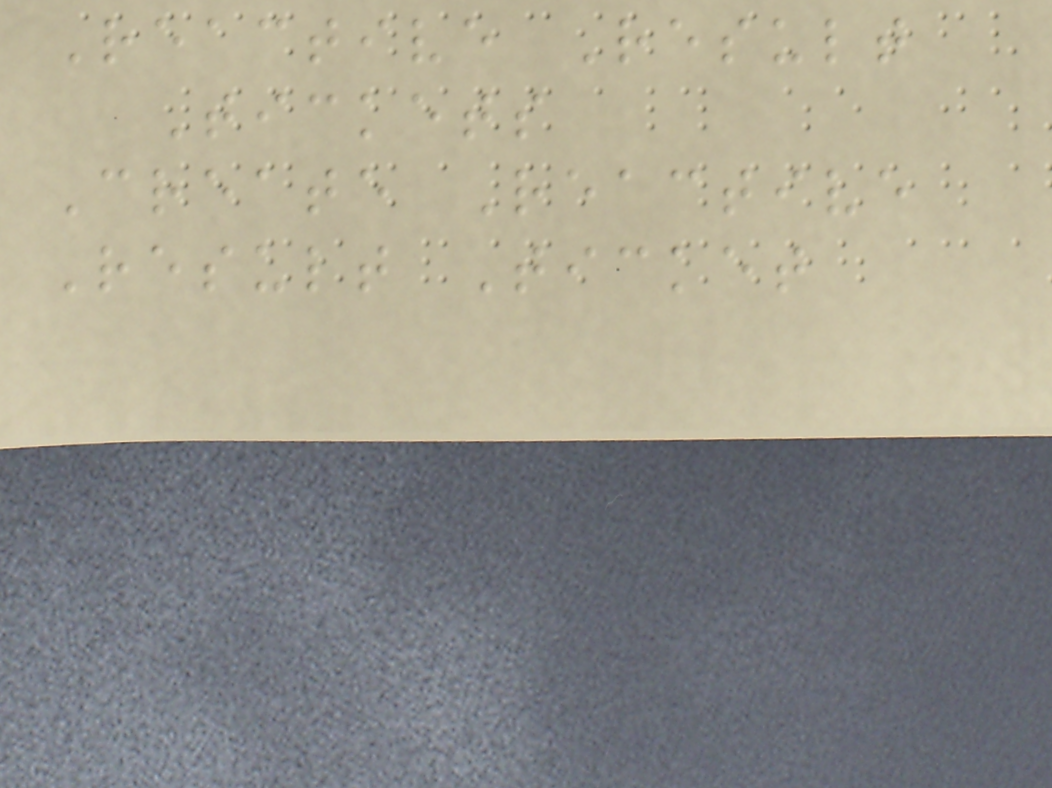Reactive Result
Tickets
Create Reactive
Result Ticket
